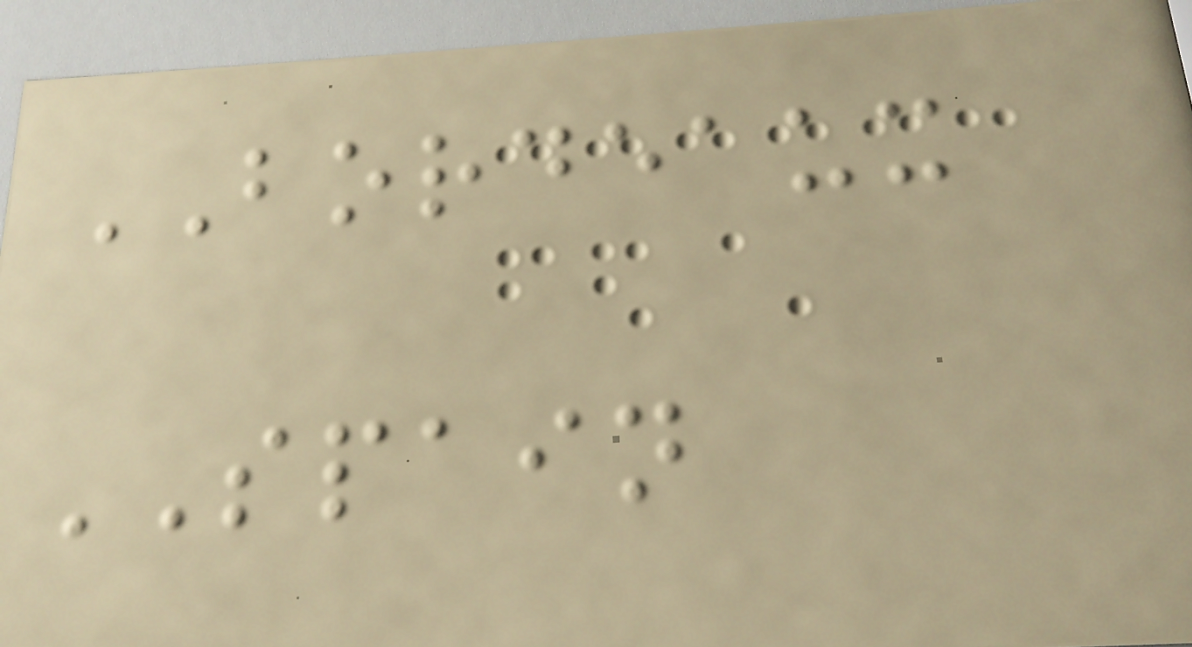BORDEAUX
SPAIN
